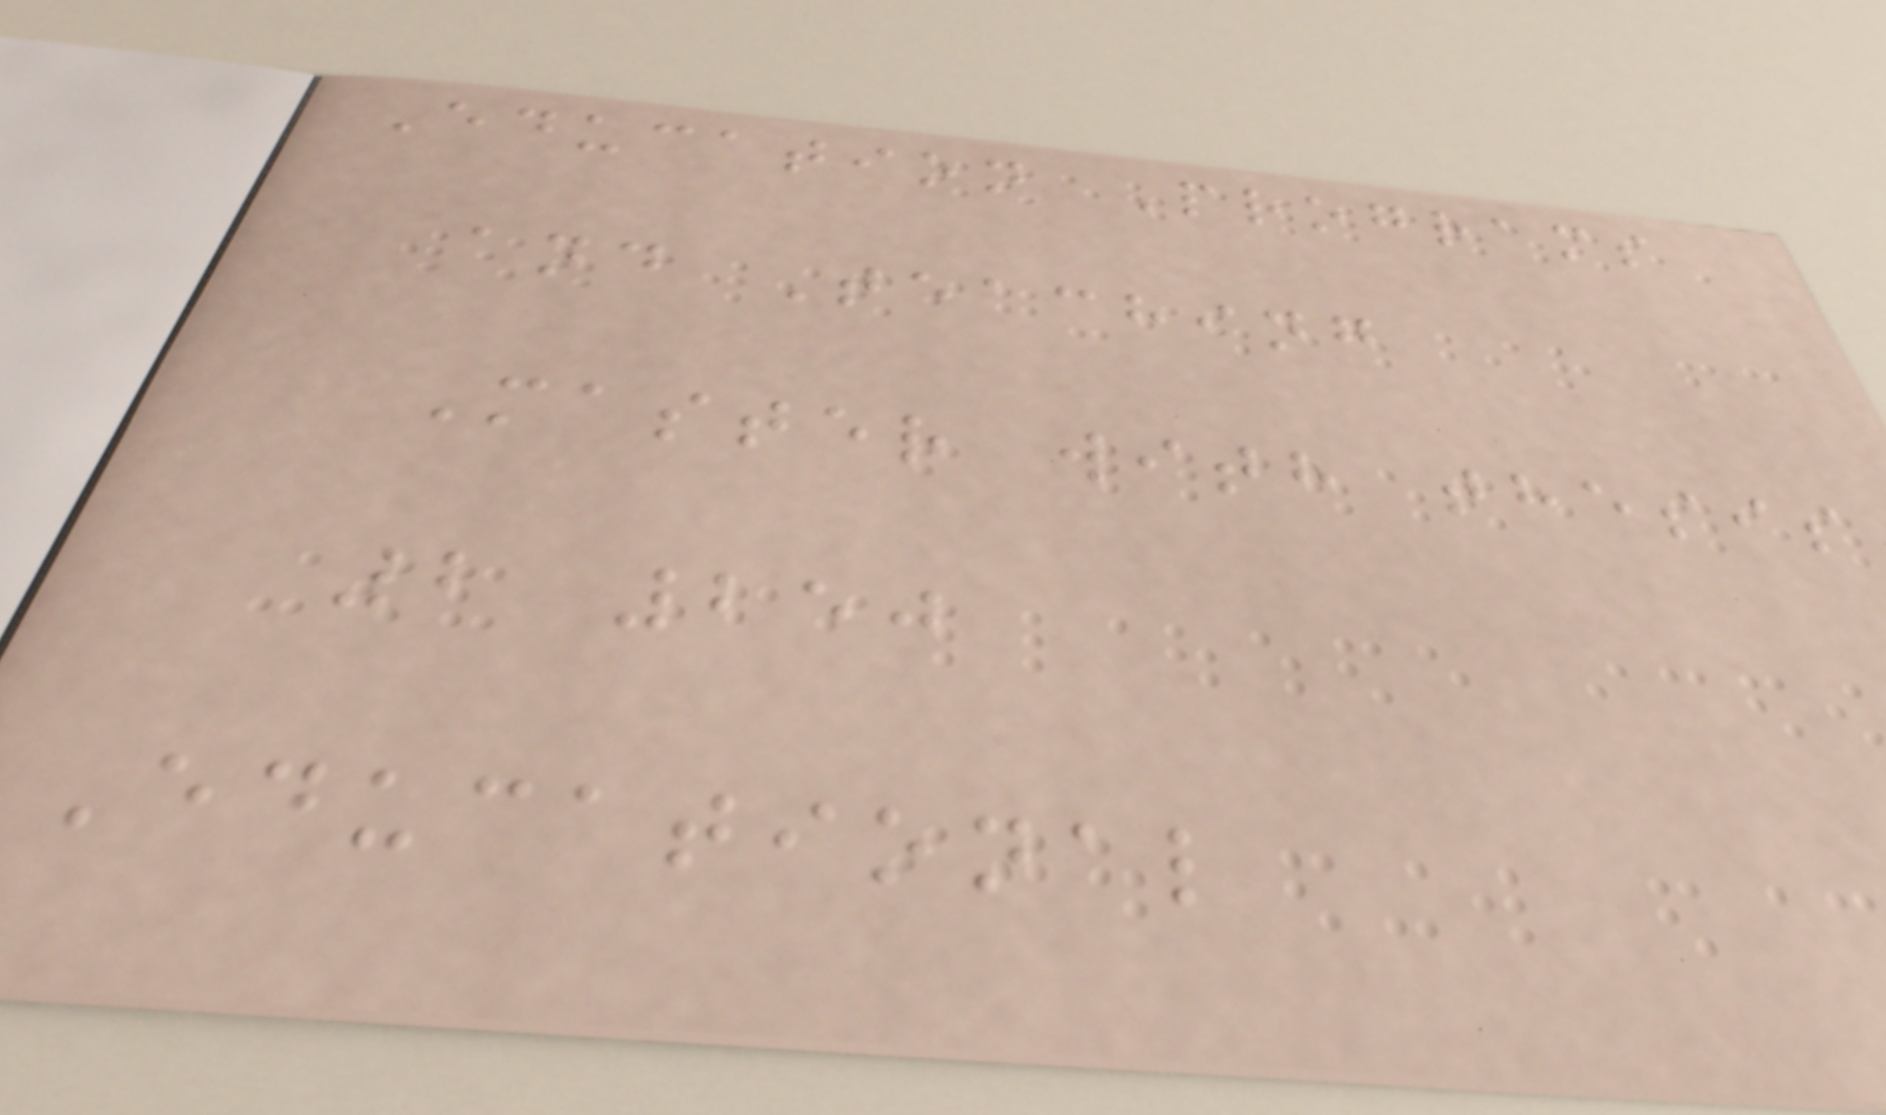Education Programs
and Teaching
Master with thesis
2 250
Educational
